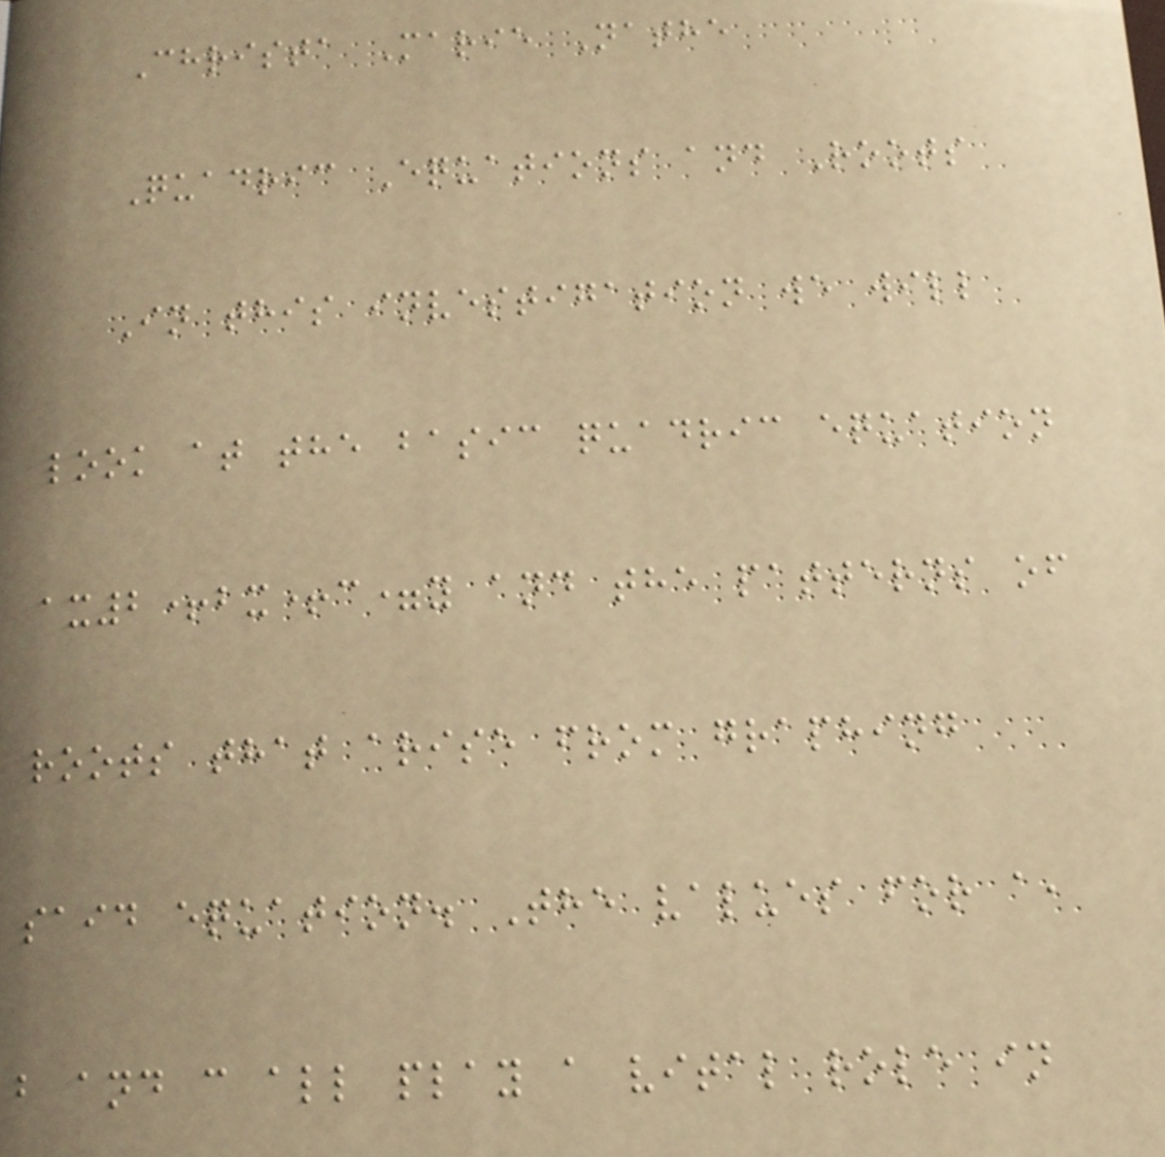Christa Marie Nathe
Quadric Equations and Roots
In this investigation we will
look at the basic quadric equation
ax2+bx+c=y and the patterns of
roots that arise from graphing
said equation. The values for a,
b and c all play a vital role in
